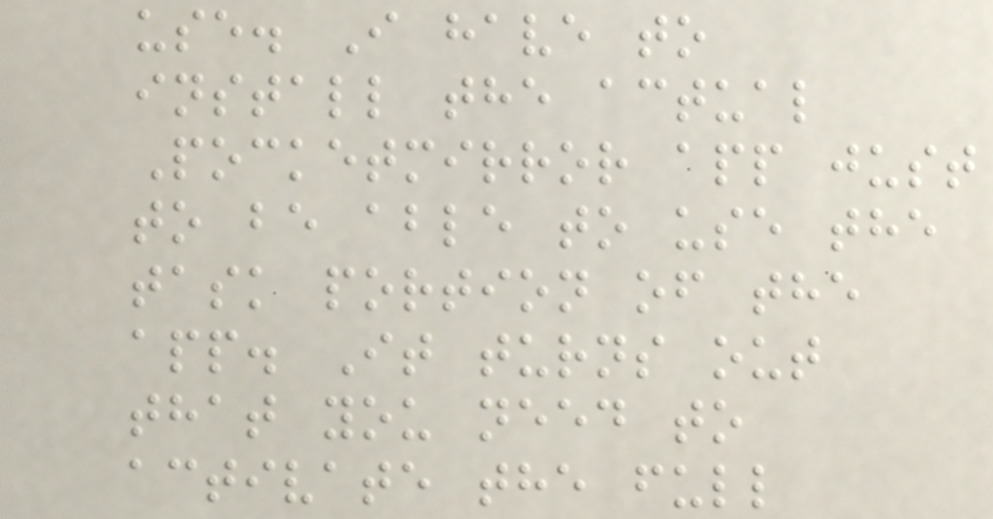use. I have to
install the actual
Pocketmirror app just
to be able to use the
task portion of the
app. It turns out
that you need to
activate the full
